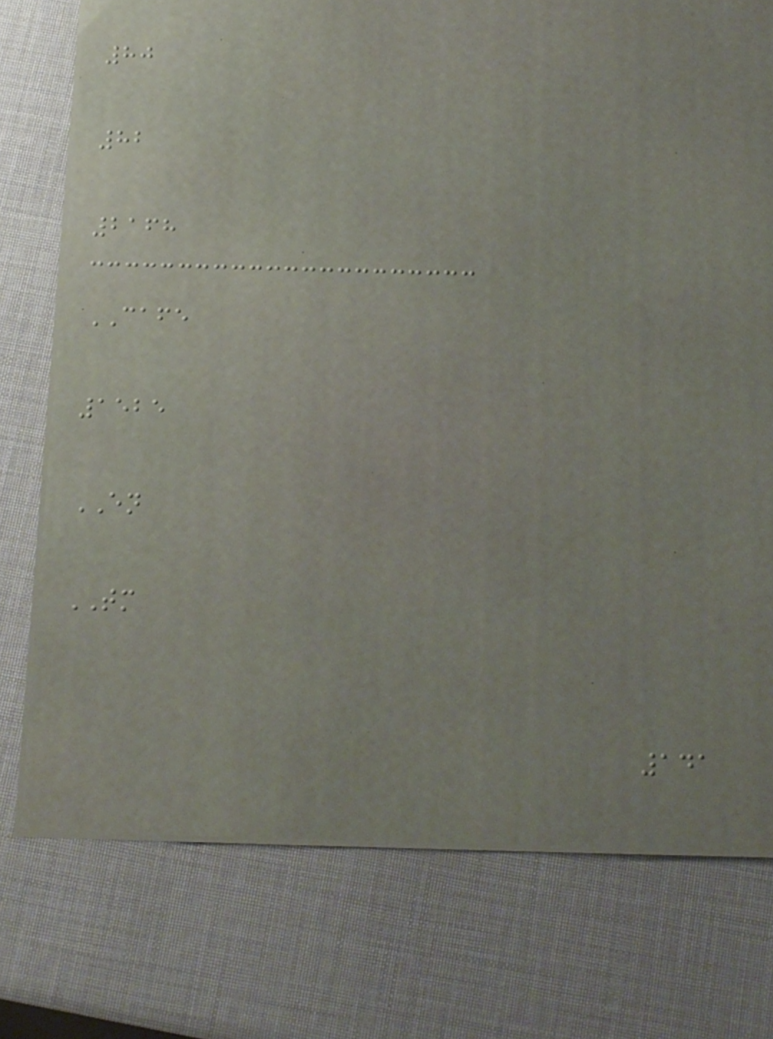80
82
2168
CAFE
1525
EN
TM
141
